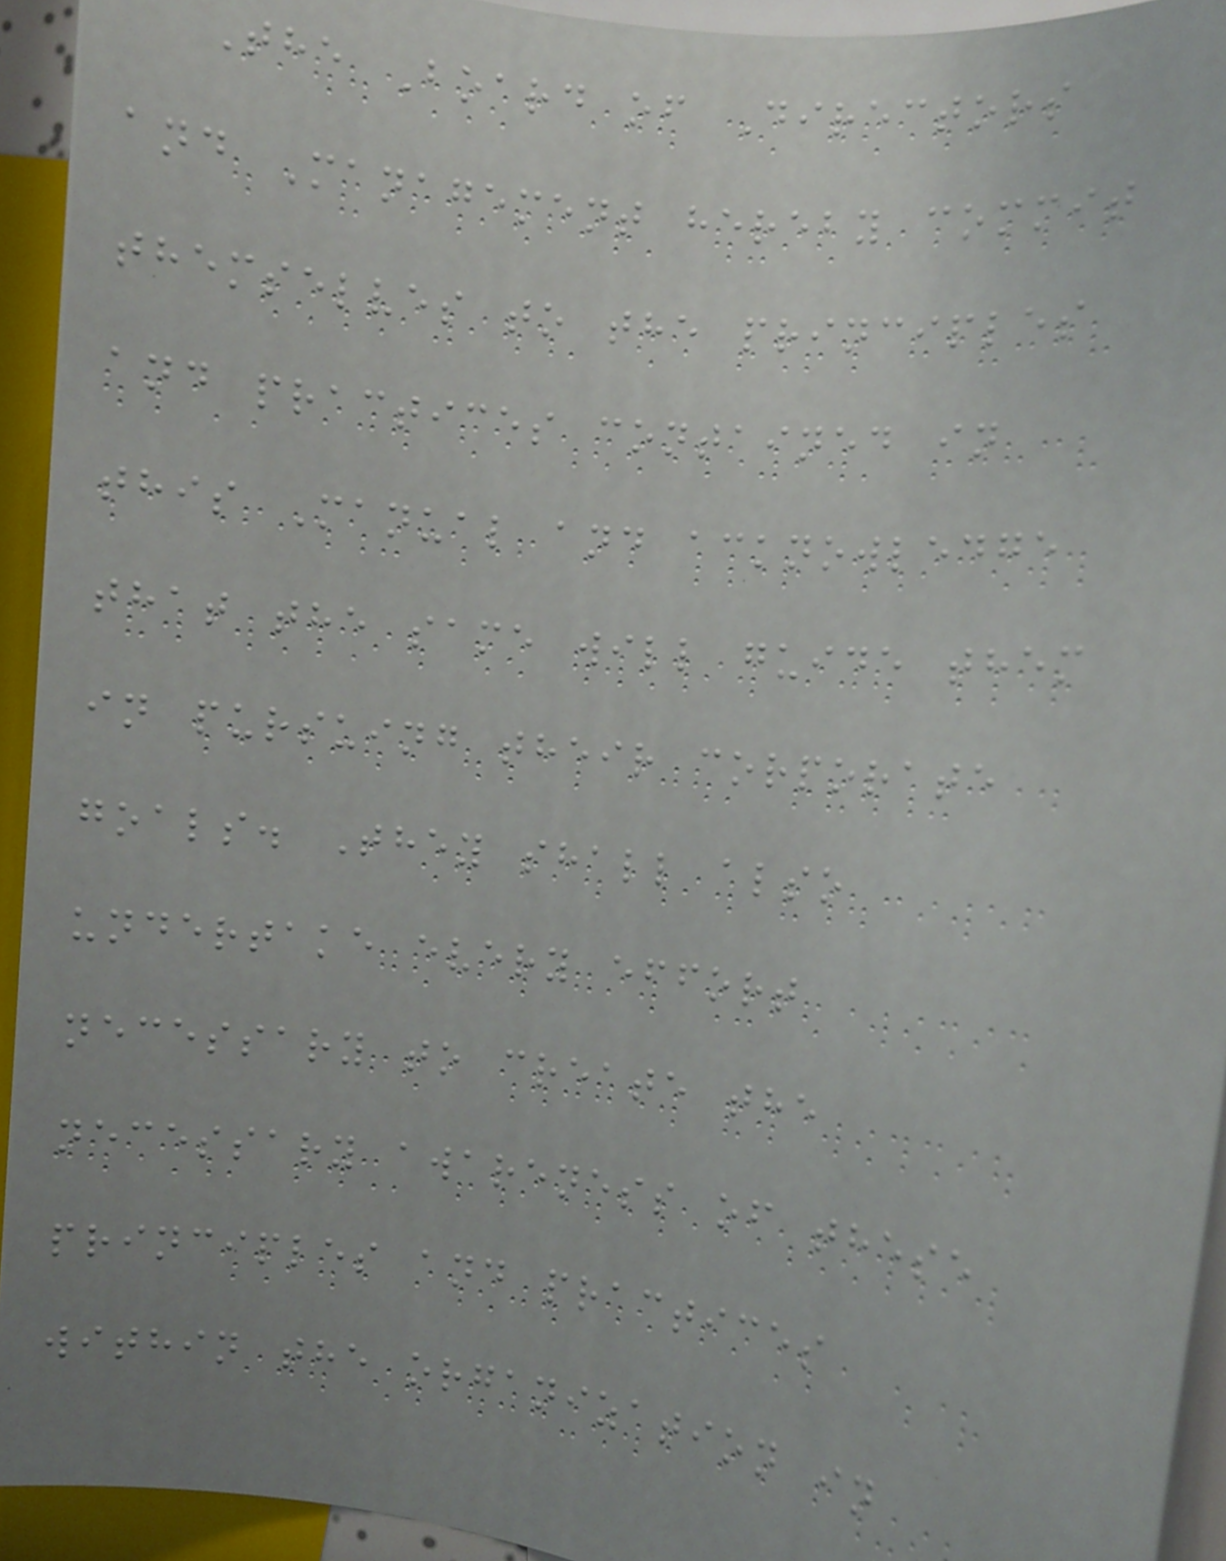The Board of Directors
and Management hereby commit
themselves to the principles
and practices contained in
this Manual and acknowledge
that the same will guide them
in pursuing their corporate
goals. They shall also
undertake every effort
necessary to create the
necessary awareness of these
principles and practices
within the organization in
